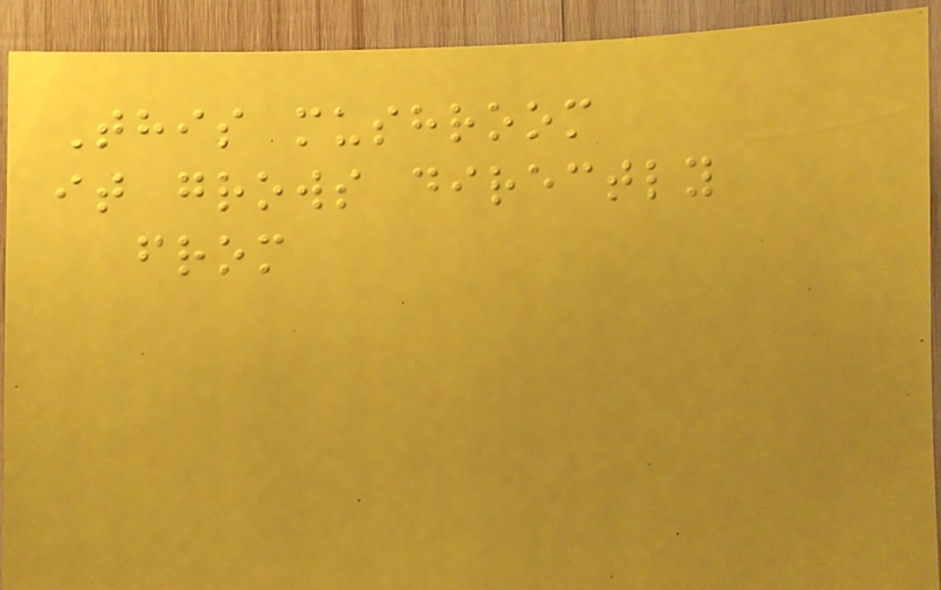This mushroom
it grows directly
from
